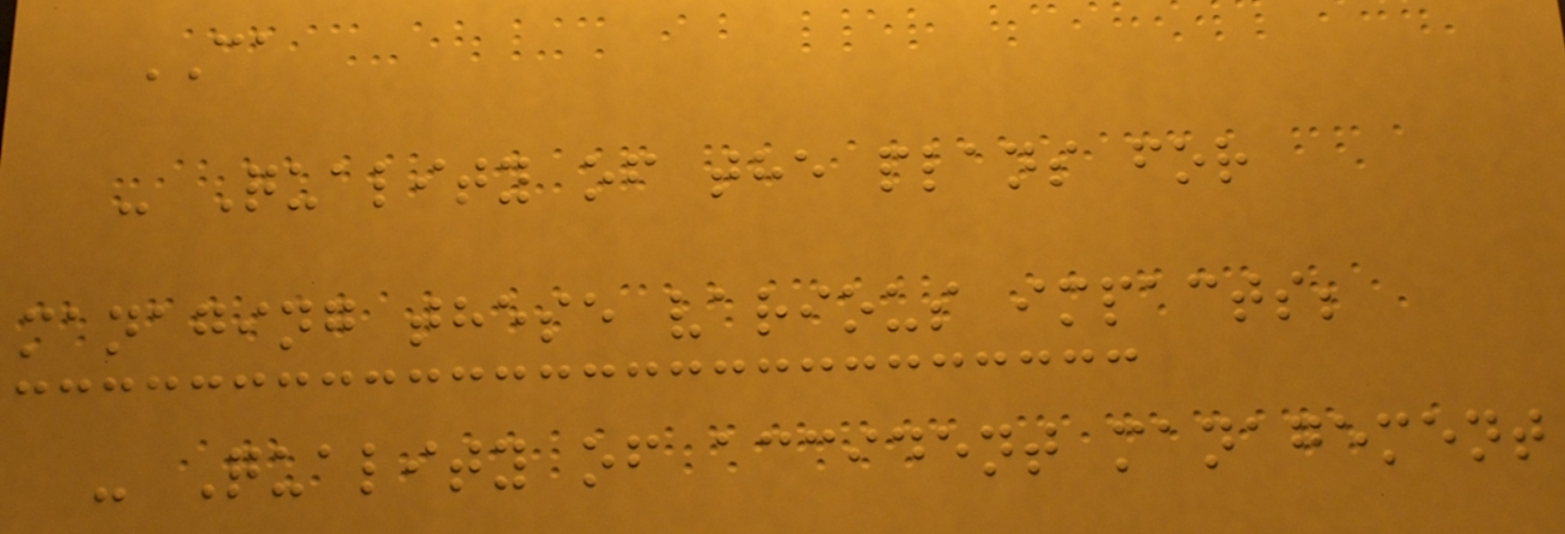CA
- Quality of the plans for
managing these various impacts;
- Quality of accident management
